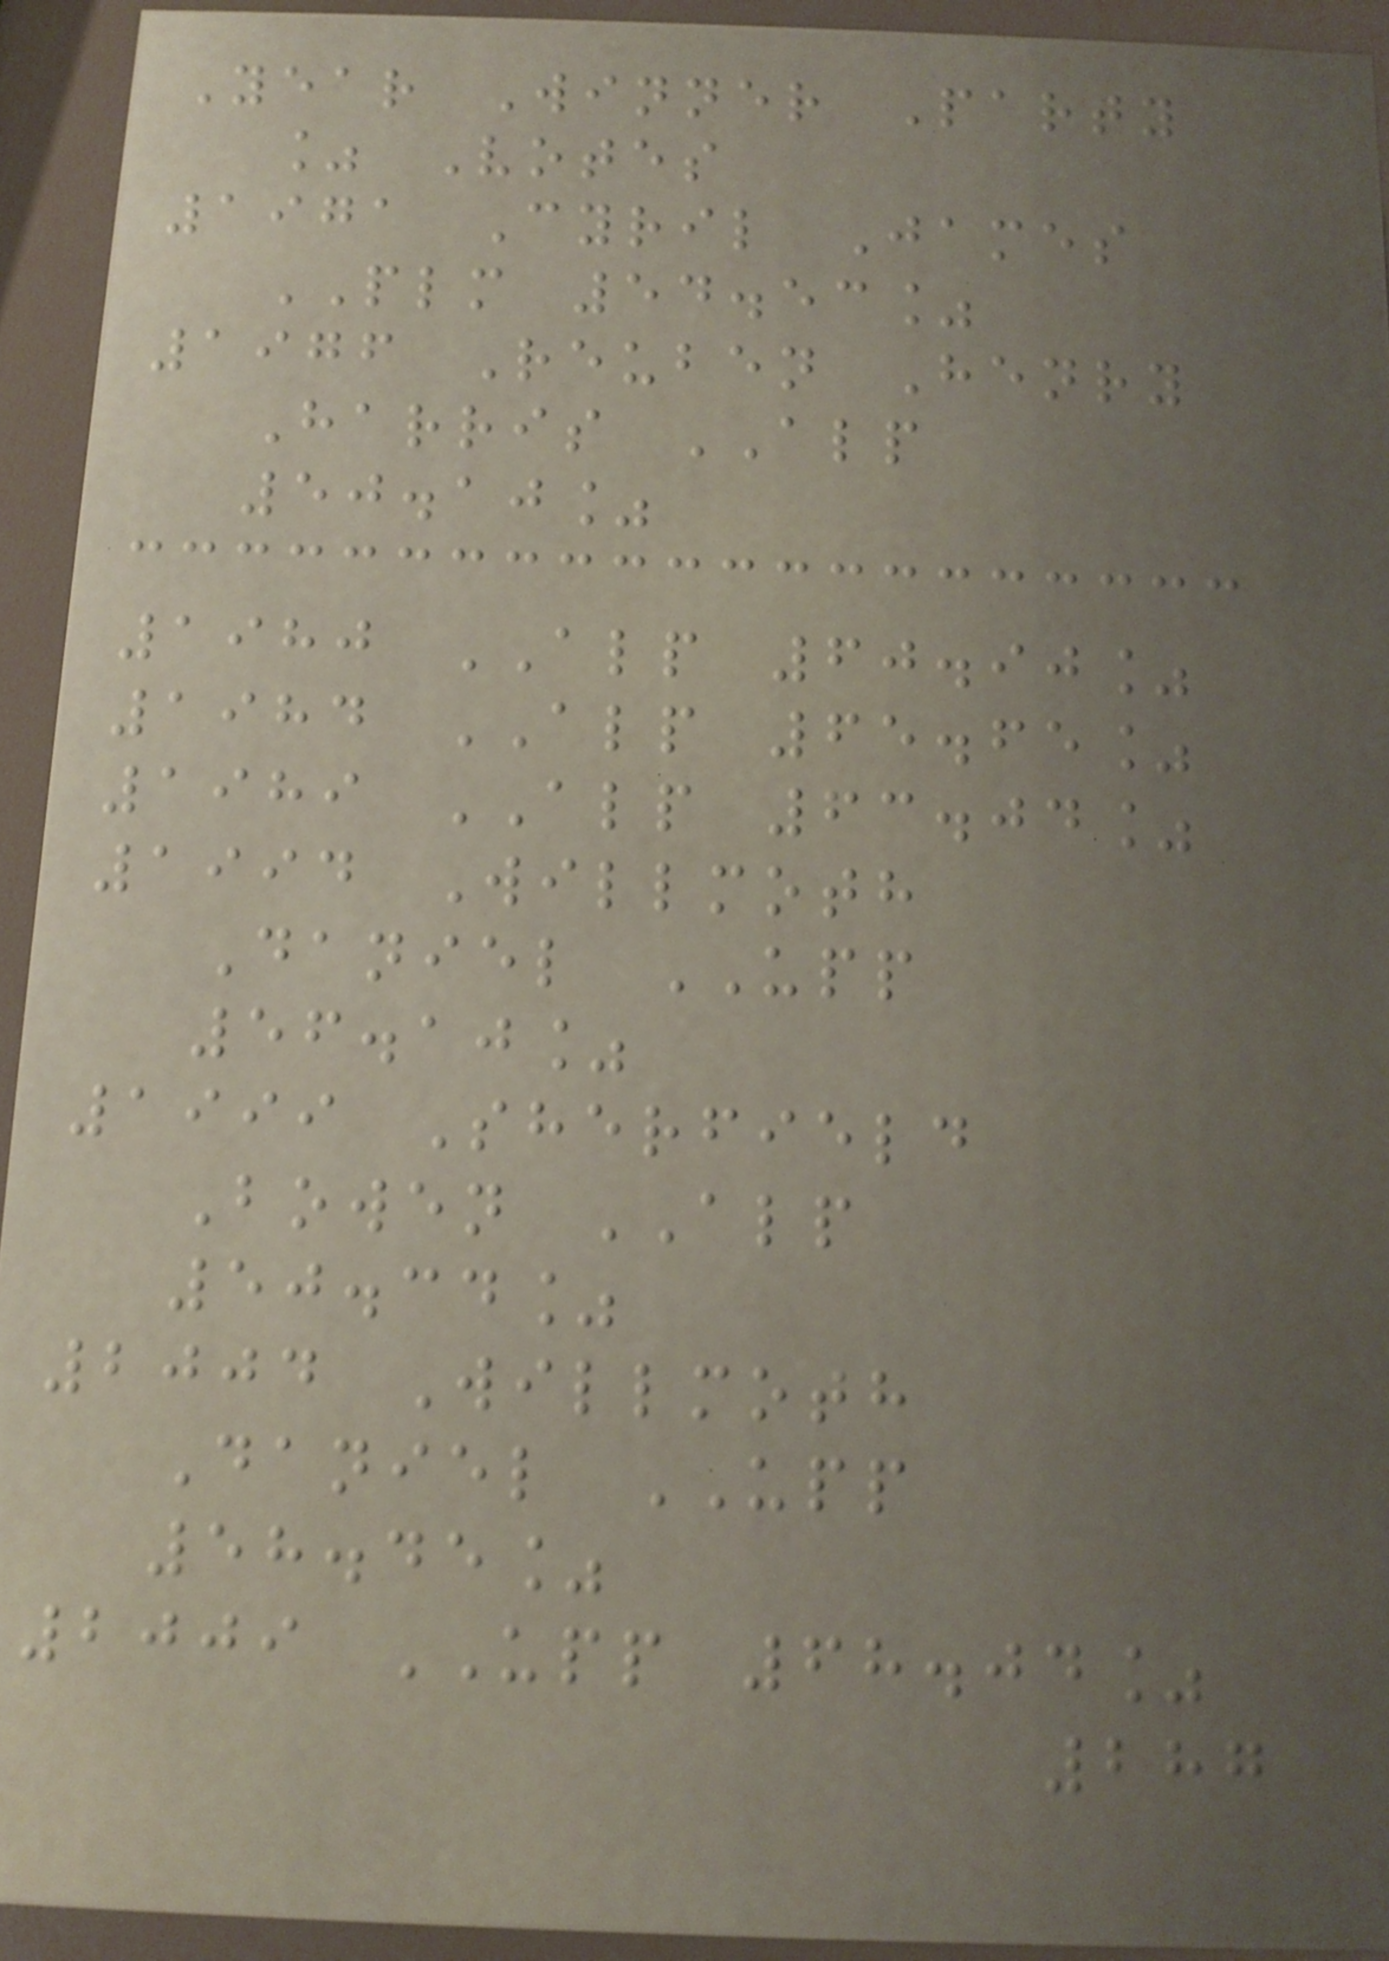Year Winner Party
% Votes
1971 Cyril James
PLM 54.53%
1976 Reuben Henry
Harris ALP
50.10%
1980 ALP 60.90%
1984 ALP 65.65%
1989 ALP 63.04%
1994 Willmoth
Daniel UPP
56.10%
1999 Sherfield
Bowen ALP
50.34%
2004 Willmoth
Daniel UPP
58.45%
2009 UPP 68.04%
287
